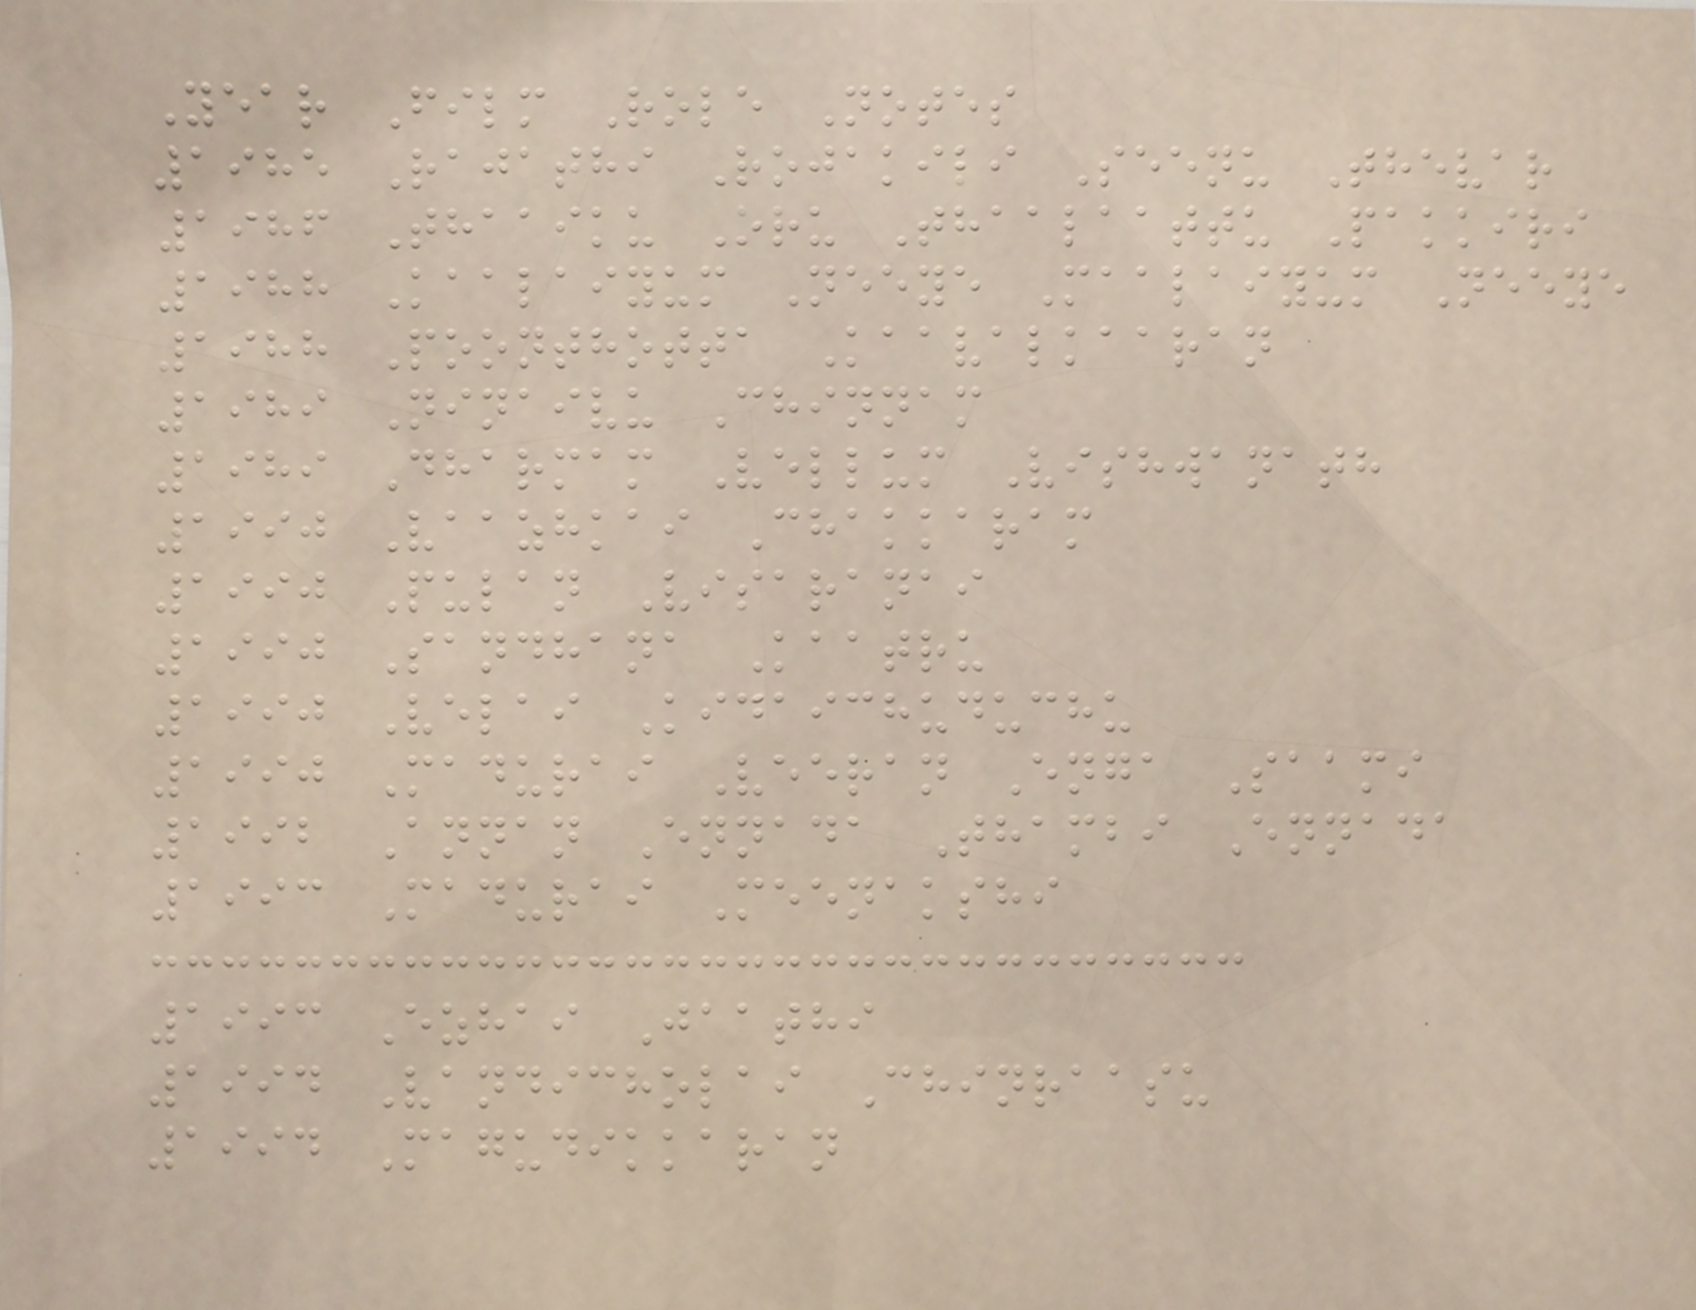Year Film Role Notes
1985 Rajathi Rojakili Seenu Thevar
1986 Thaaiku Oru Thaalaattu Pakkiri
1988 Kaalaiyum Neeye Maalaiyum Neeye
1988 Poonthotta Kaavalkaaran
1989 Ninaivu Chinnam
1989 Dharmam Vellum Vishwanath
1990 Vaazhkai Chakkaram
1990 Pulan Visaranai
1990 Sandhana Kaatru
1990 Velai Kidaichuduchu
1990 Madurai Veeran Enga Saami
1992 Annan Ennada Thambi Ennada
1993 Madurai Meenakshi
1993 Ezhai Jaathi
1994 Vandicholai Chinraasu
1994 Magudikkaran
